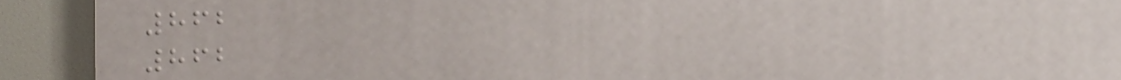862
862
